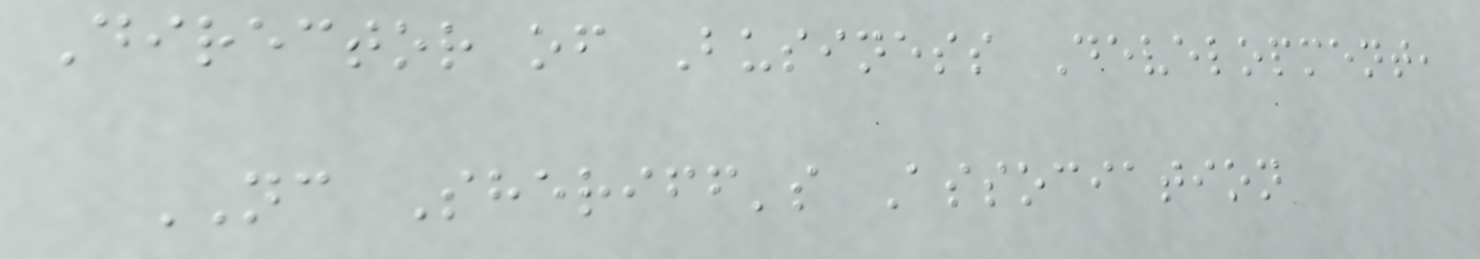Director of Business Development,
NC Sheriff's Association
